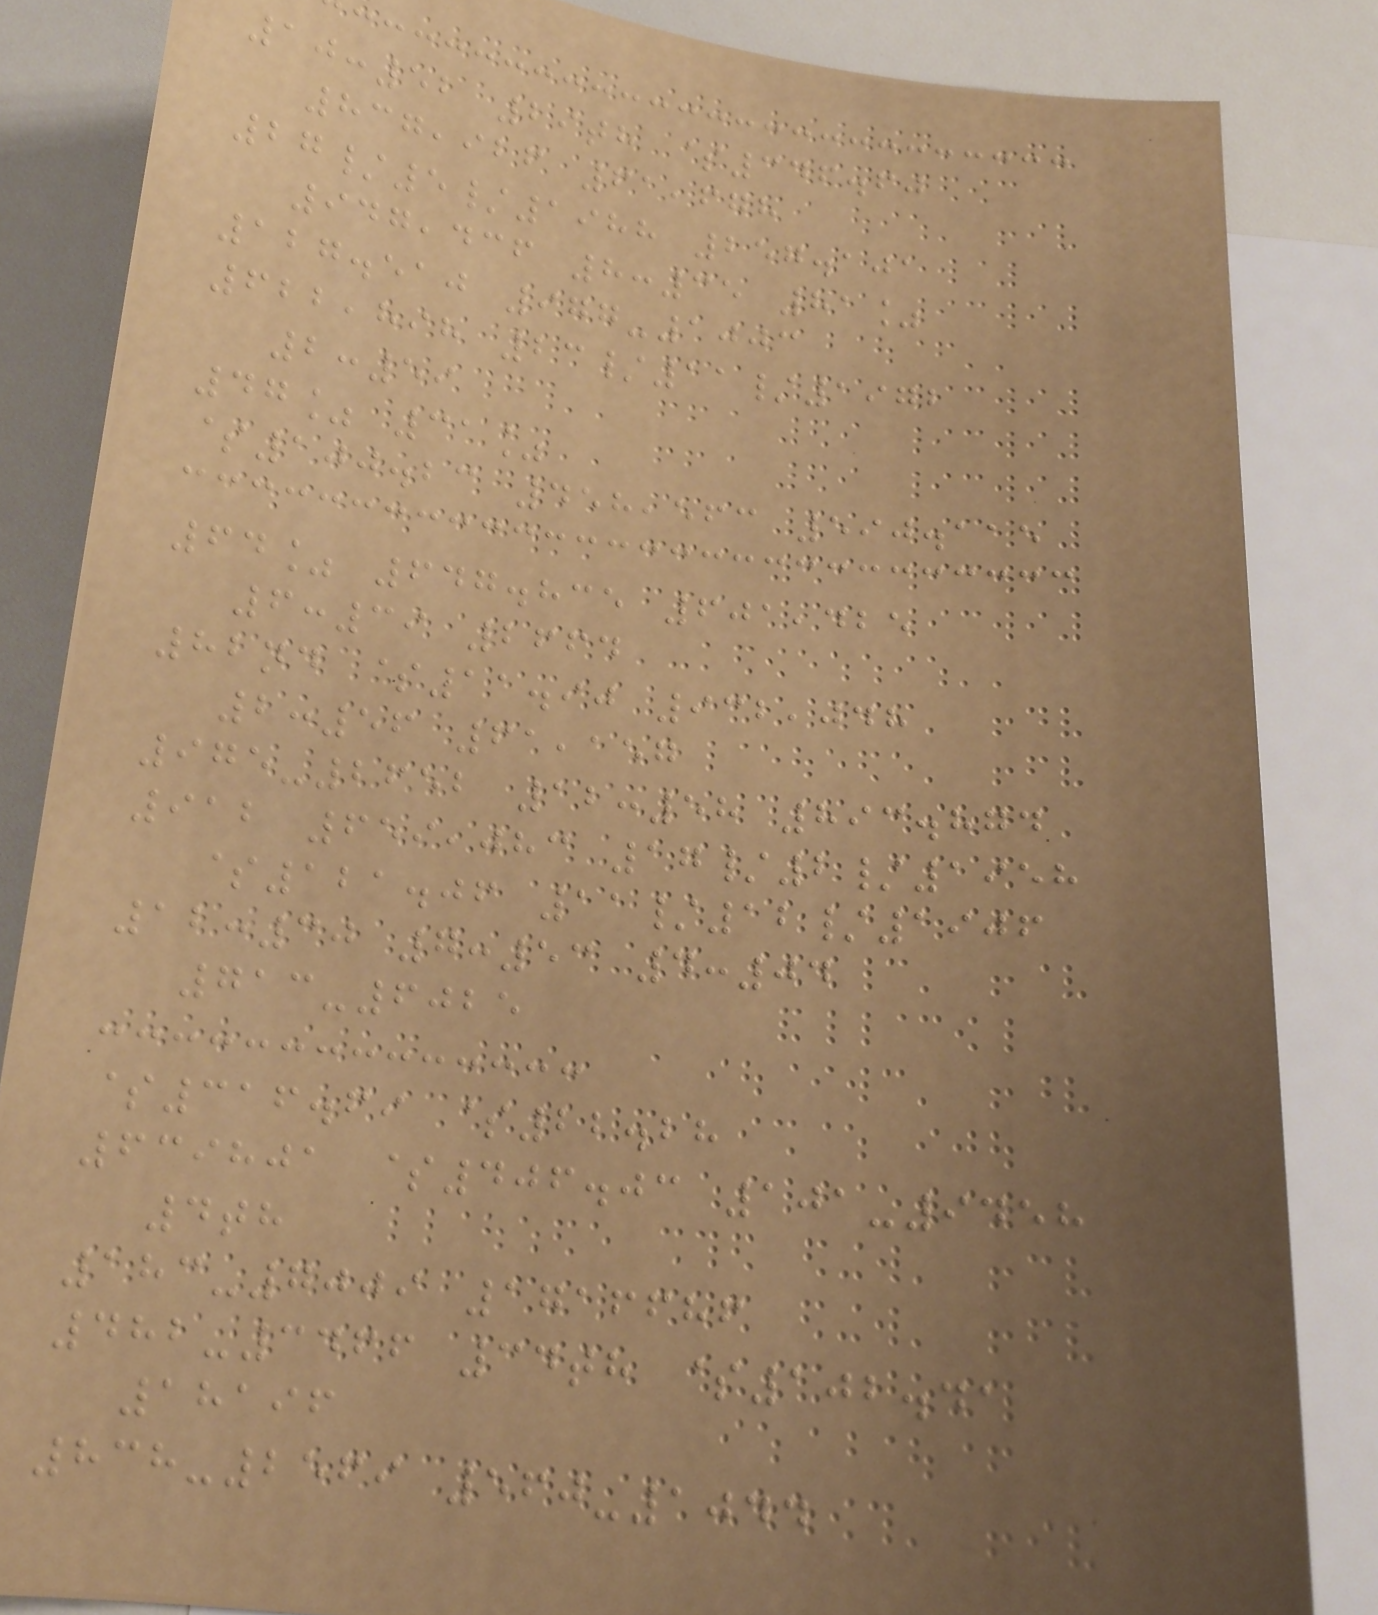10:52 29th $346.60
837,926 61,678
27/5/1988 257.101
947,436 8:35 81%
127.510 977-1003
622,898 23/11/1972
2:59
47% 31%
$100.23 458,563 590.115
64% 647.835 601,425
6:39 2664
82nd $11.90 932,048
2:56 61,157
975-2652 12:58 893.874
912 659,083 17/2/1958
$121.06 11/12/1906
12:30 7:53 4:04
713-6025
$316.69 $22.28
639801 $406.03 101-9458
4th
183-7009 1716686
482-3466 34th $102.41
18196
838-2569 560-1044
